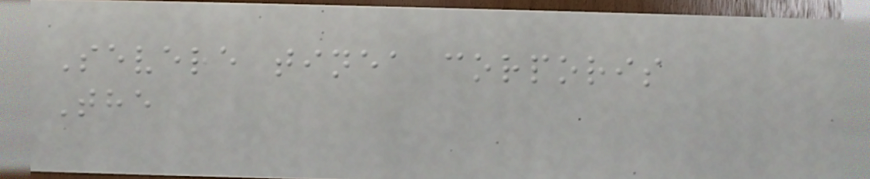Severe tinea corporis
The
